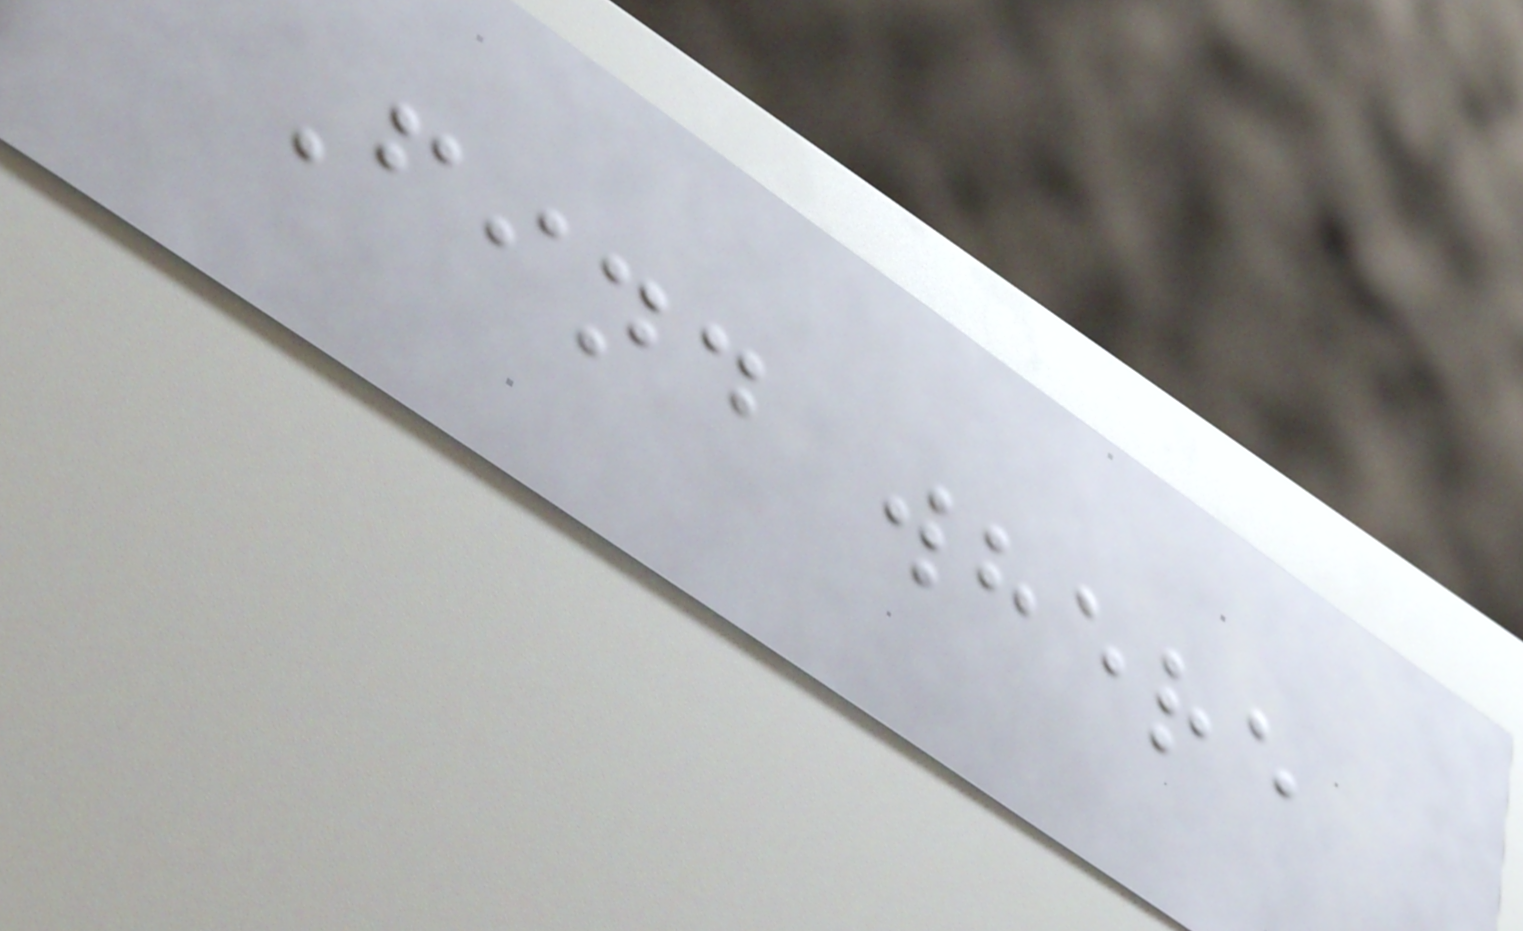Find where
